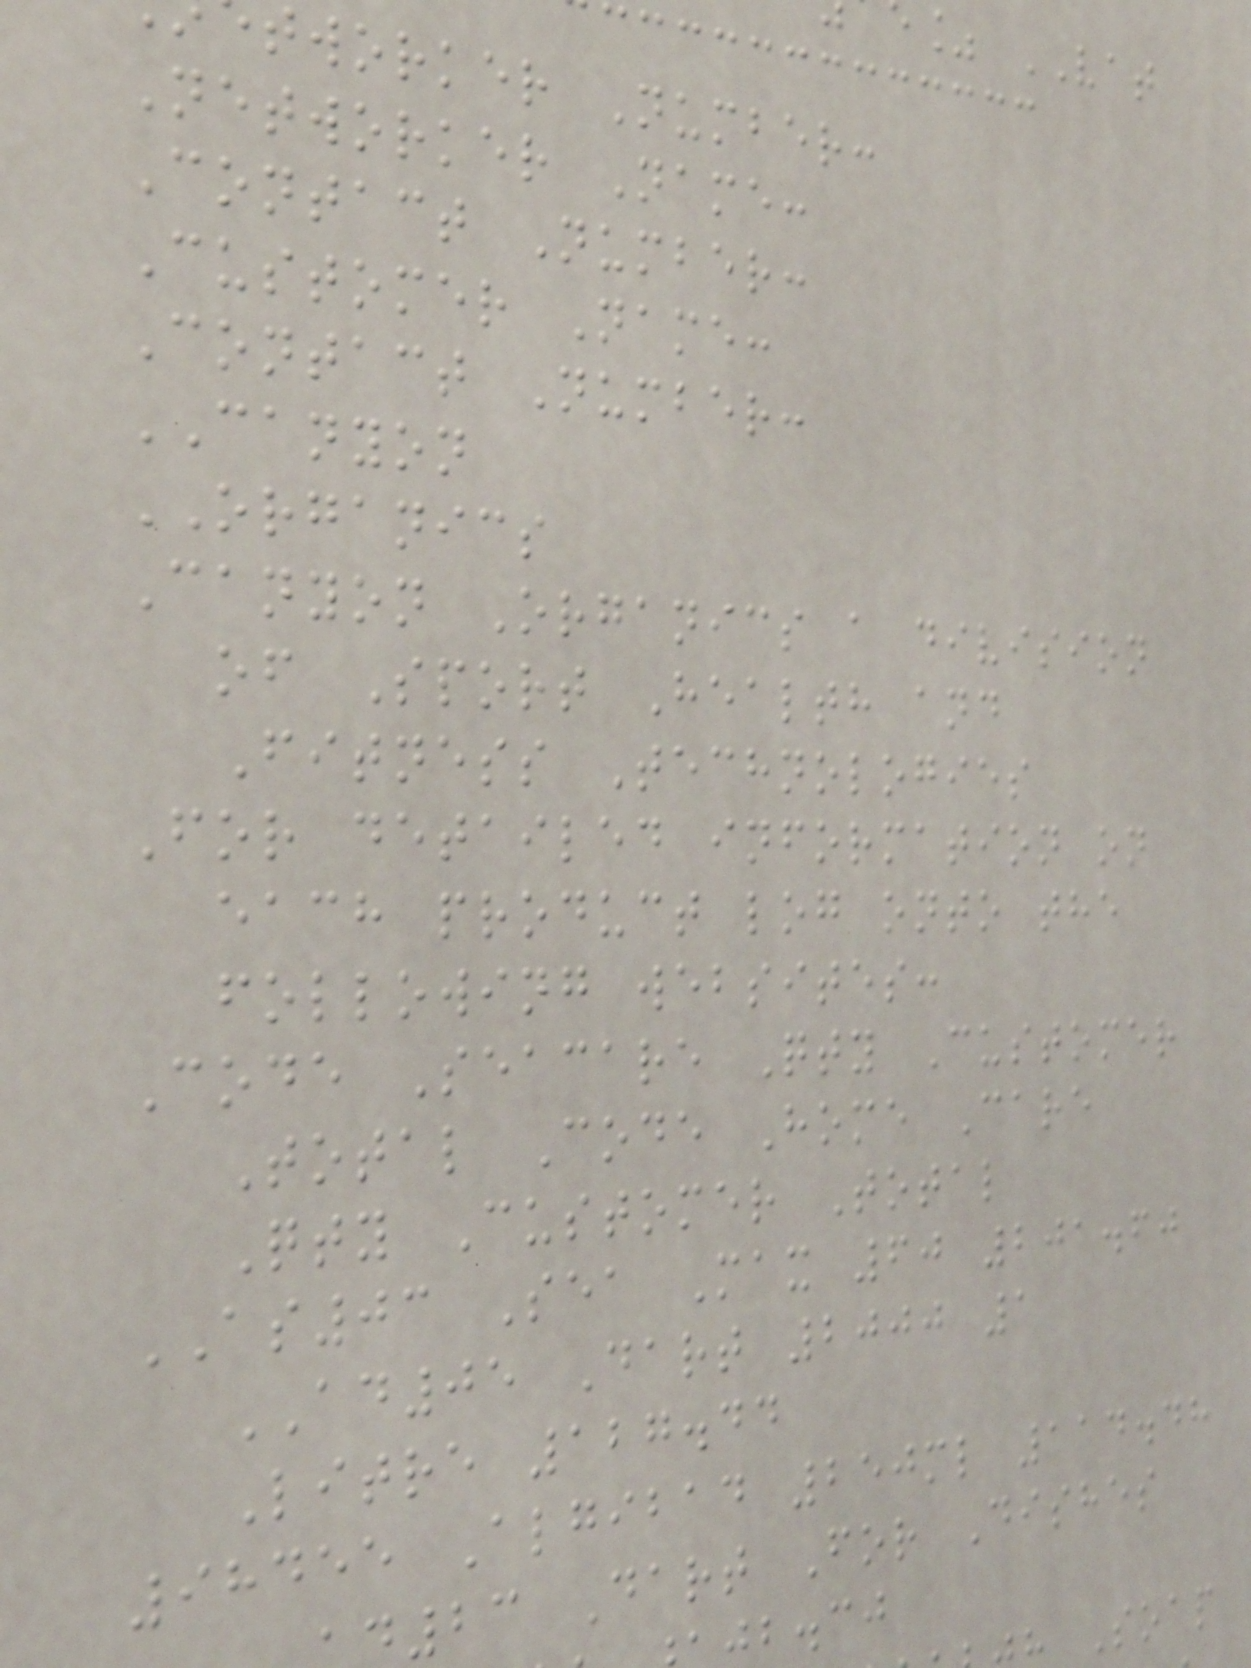% VAT
tworker Number:
Networker Name:
Contact Number:
Customer Name:
Contact Number:
CANYON
ORGANICS
Canyon Organics a division
of Sport Health and
Fitness Technologies
For detailed information on
each product log onto the
following websites:
Code Seacare Qty Customer
Total Code Home Care
Qty Customer Total
AS03 Sea Max 60 201.60
AD05 Dart 2000 1
Litre 127.44
98455 Algibad 250ml 114.48
23 Dart For Dishes
